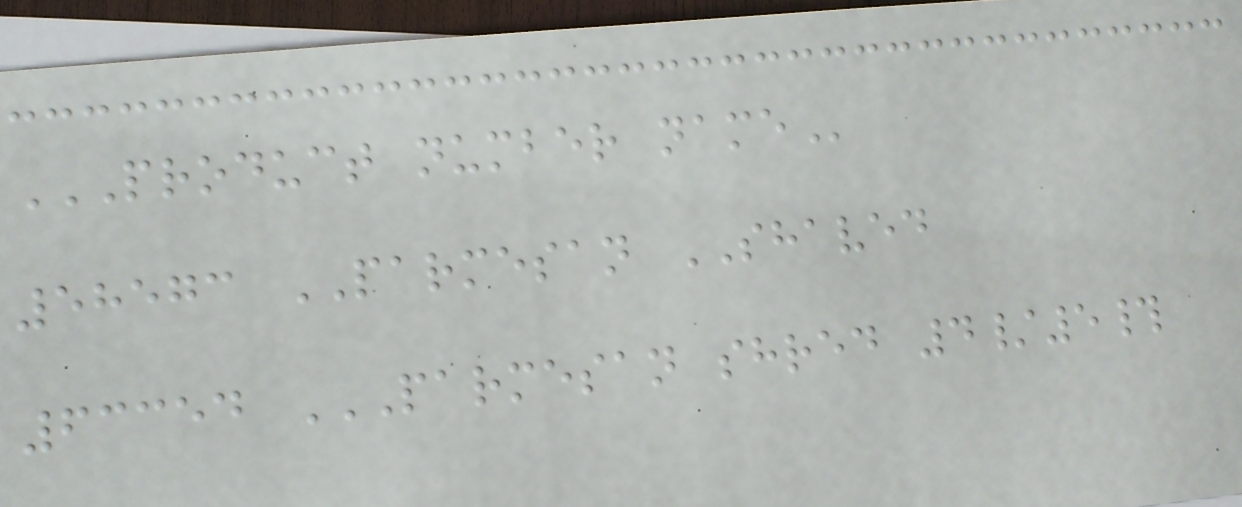PRODUCT NUMBER NAME
58573 PARMESAN SHAVED
63354 PARMESAN SHRED 4/5#
